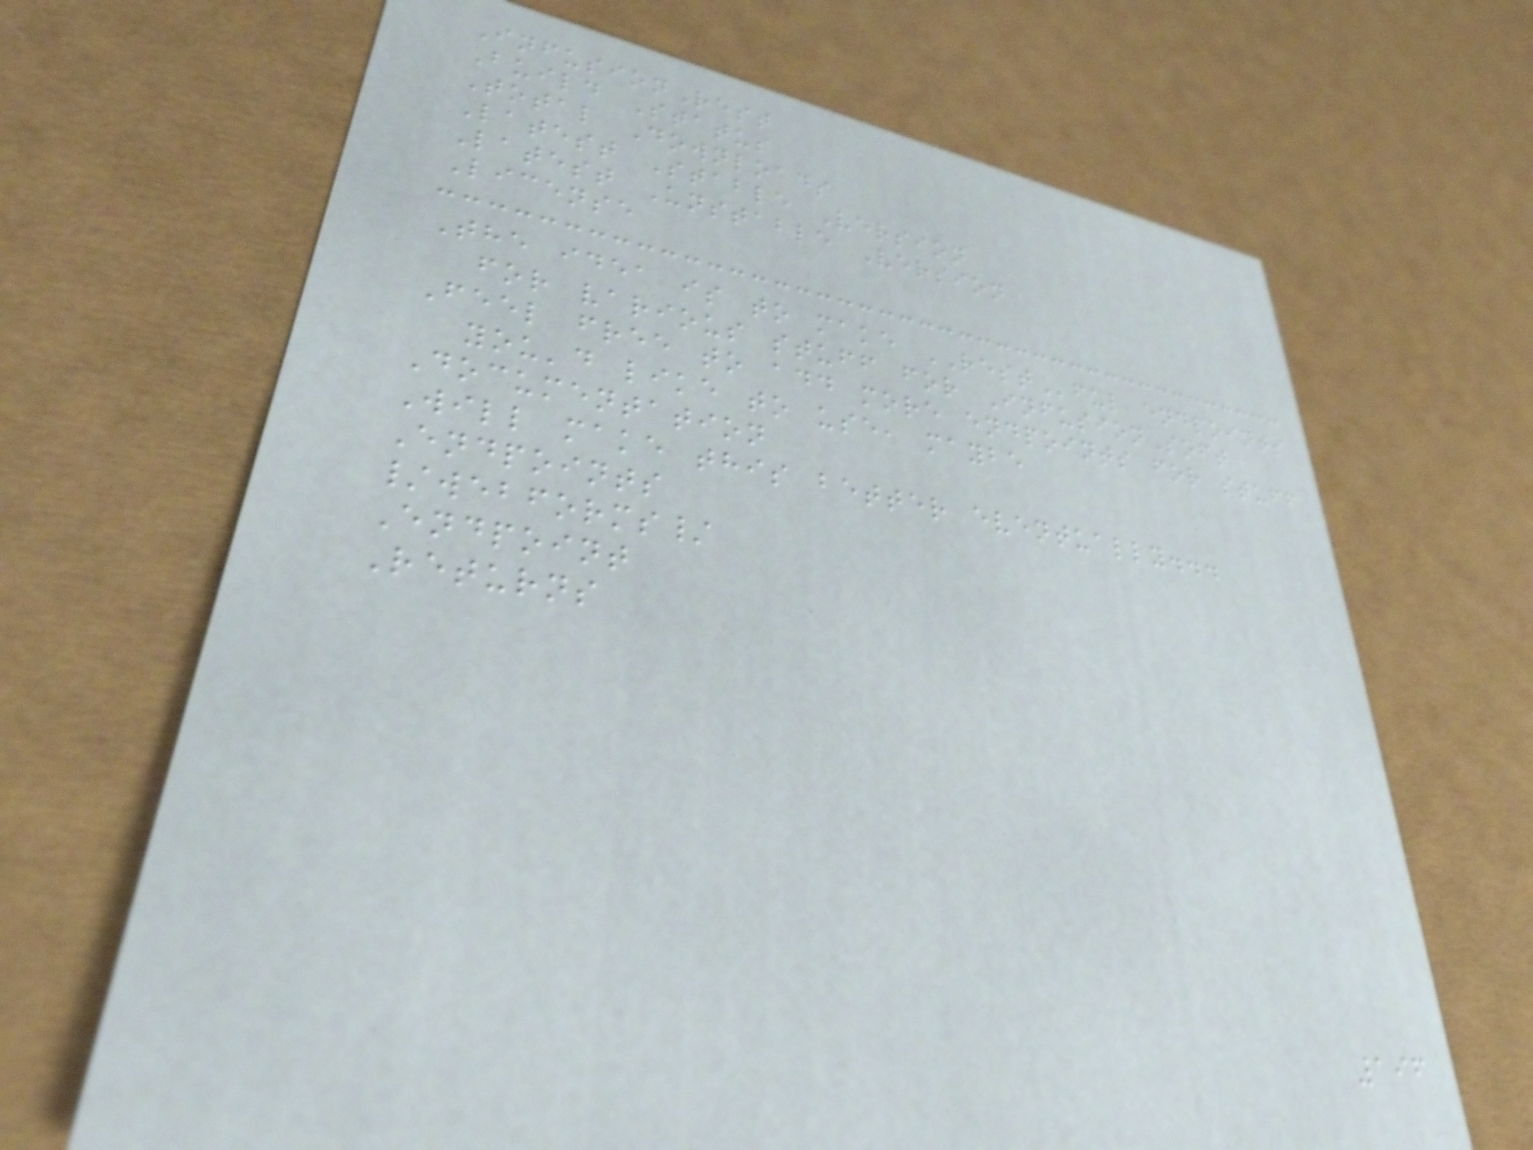InfusionRest
Build Status
Total Downloads
Latest Stable Version
Latest Unstable Version
License
The idea is to make RESTful endpoints
for various stuff for InfusionSoft
Feel free to add more endpoints for stuff
you'd like to use, maybe
Documentation
Will make this better eventually...
Endpoints
/webforms/
Endpoint
Returns
196
